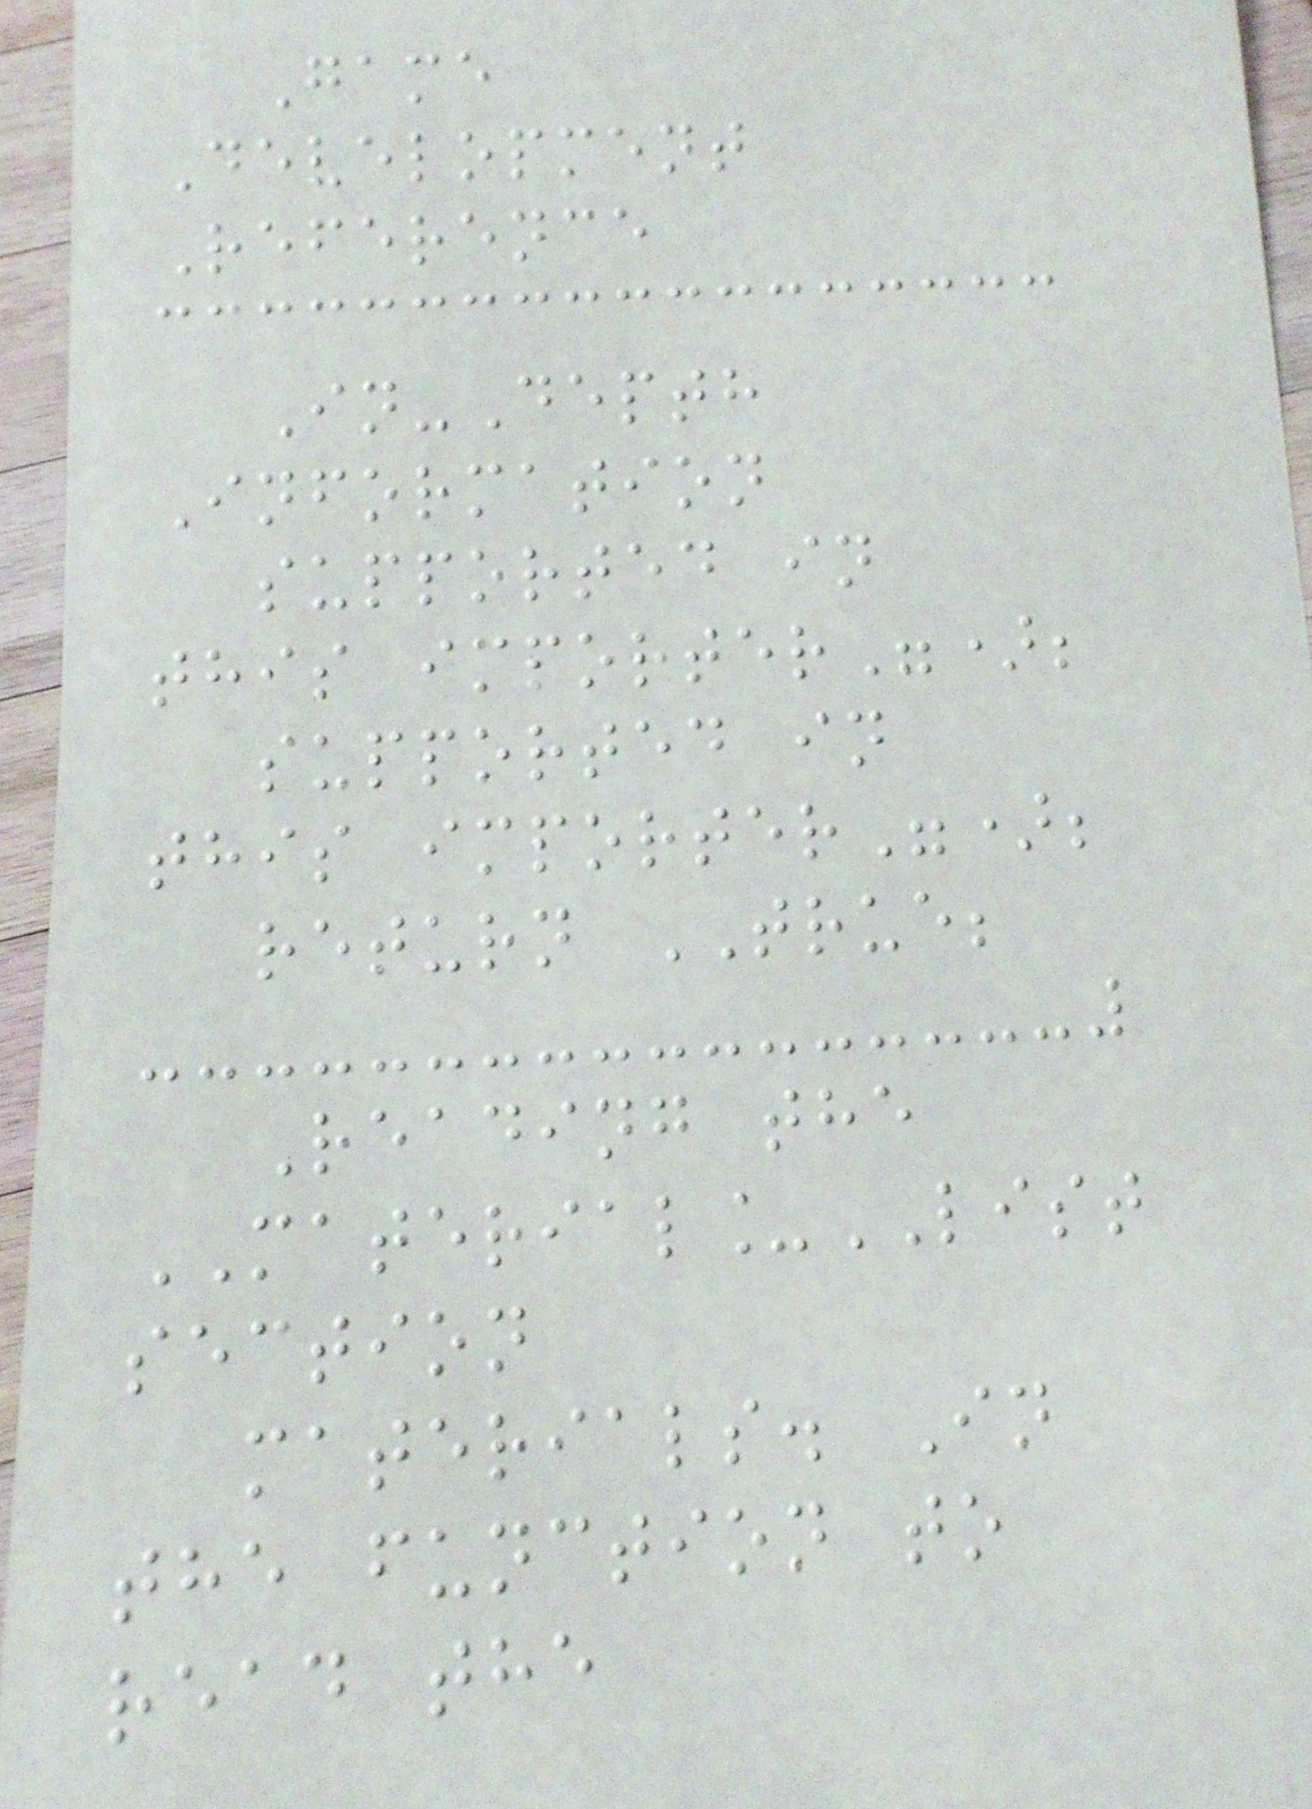Game
Development
Reference
In-Depth
Information
supported in
this importer");
supported in
this importer");
return TRUE;
Reading the
MATERIAL_LIST
section
materials. In
the function to
read the
